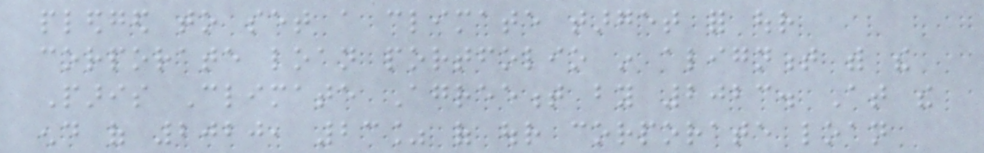pledged to set a climate target for our
corporate loan portfolio in alignment with the
Paris Climate Agreement by 2023. At the
end of 2020, 23% of our corporate loan
